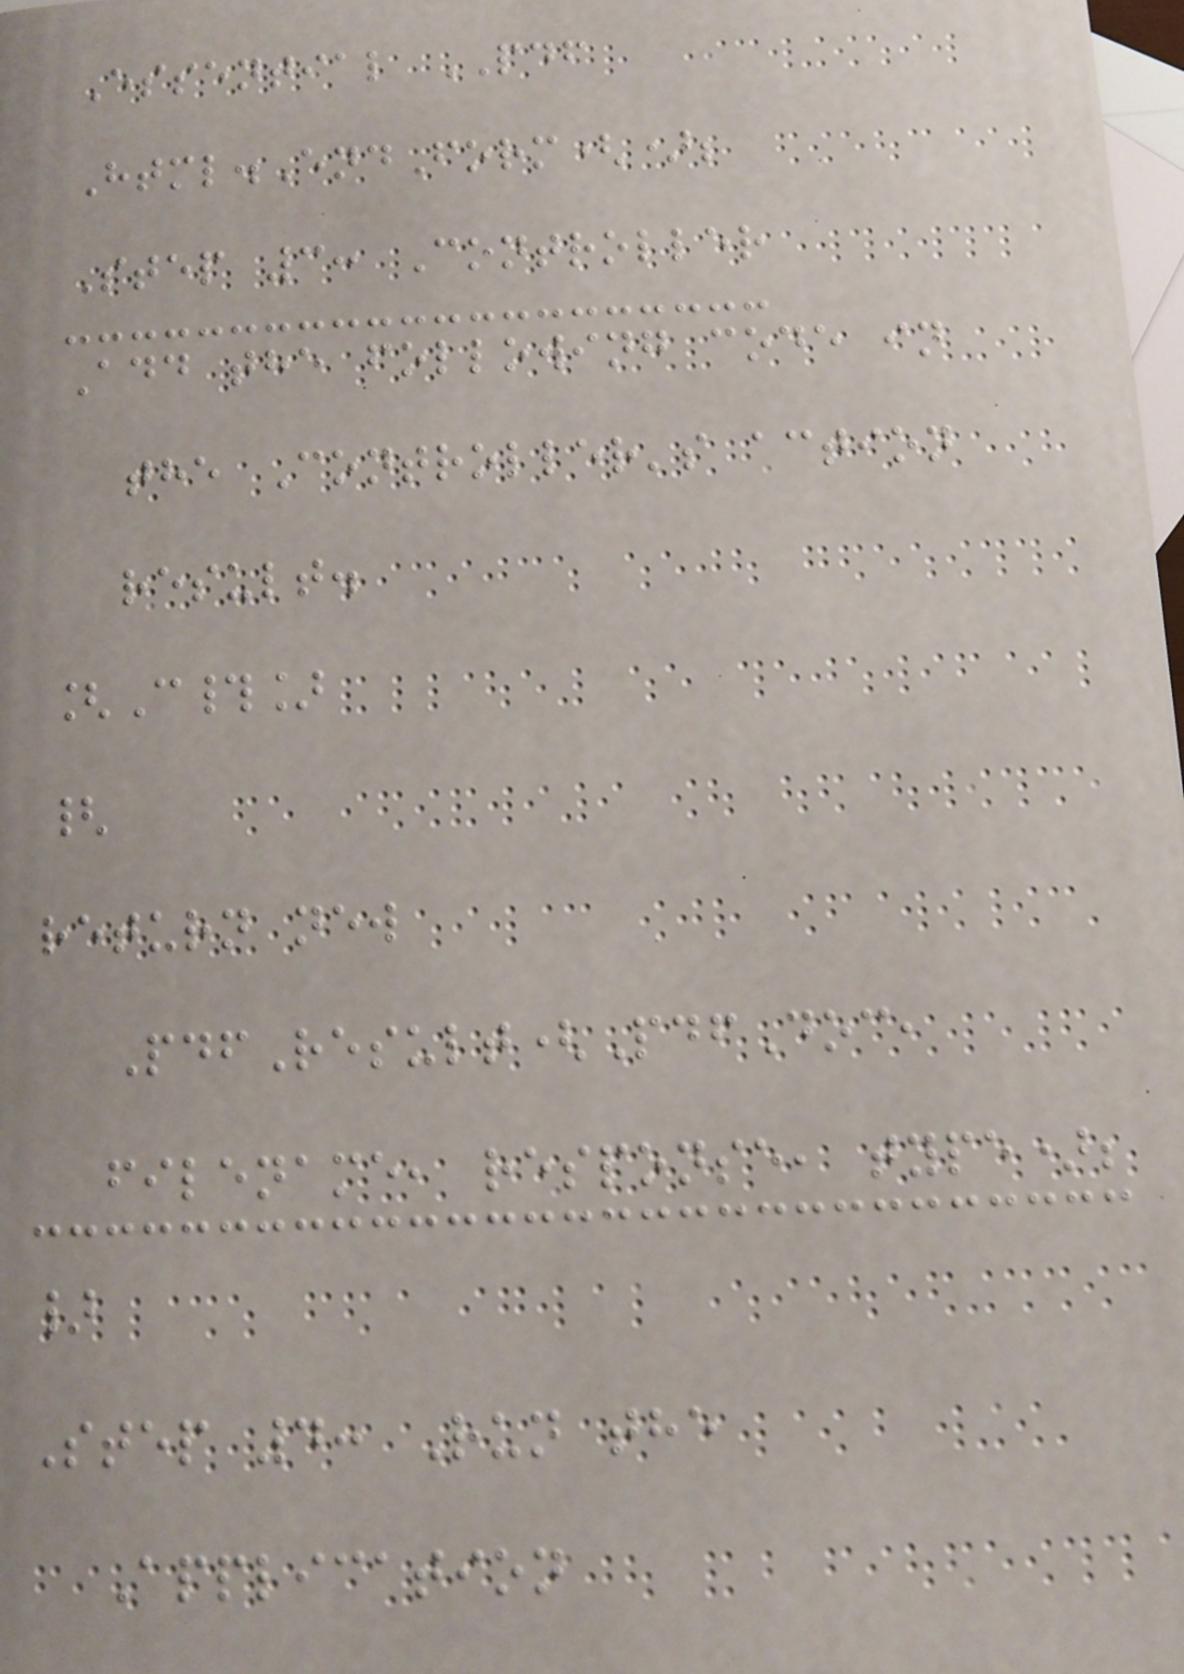Essential PDF
Html.EndForm();
Step 3: Controller
Add the following code in
the Controller's action
result.
[C#]
{
return new
PdfResult(PdfDoc,
filename, response, type);
}
Step 4: Run the
Application
